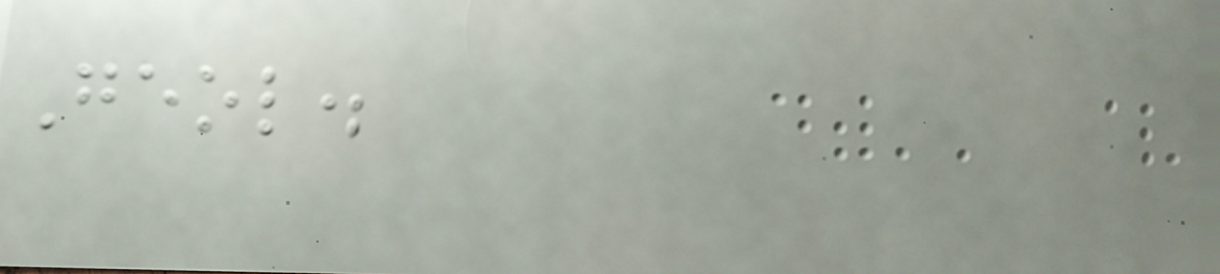Geol.
